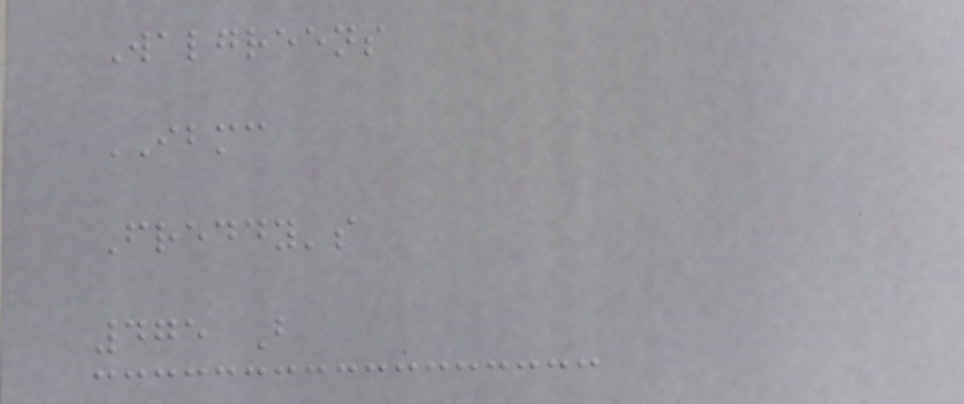Walgreens
IBMC
Freddy's
475 B
